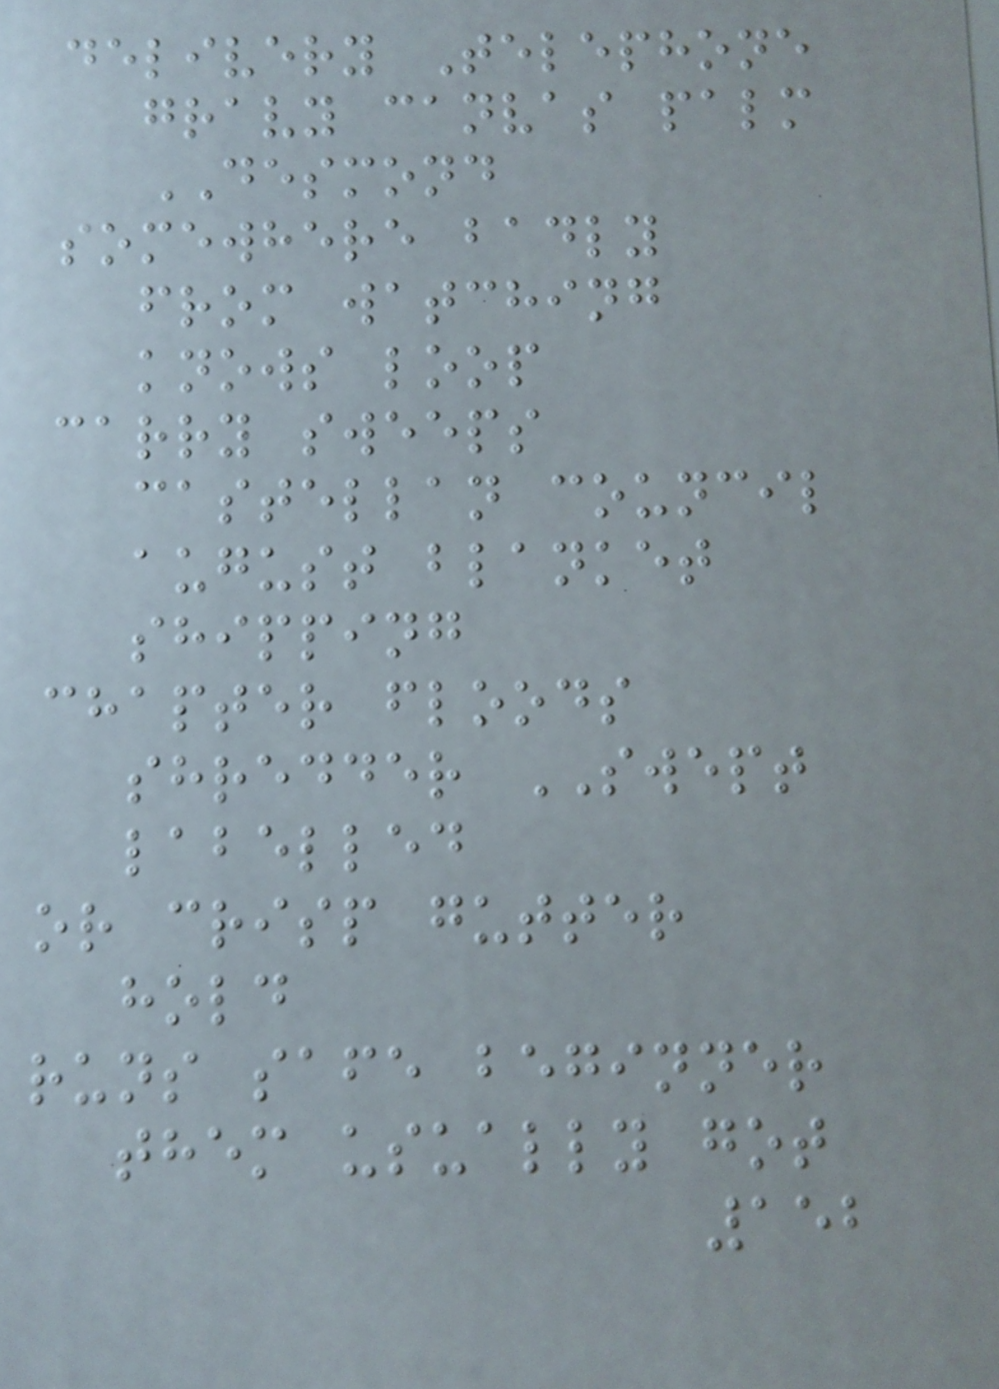delivery Telephone
gravy canvas palm
DESMOND
somewhere badly
from watching
knows loop
carry sweeps
castellan council
august blanket
shipping
chapter floods
shredder SWEPT
labelled
or crisp gutter
hold
runs safe beginner
them usually got
152
